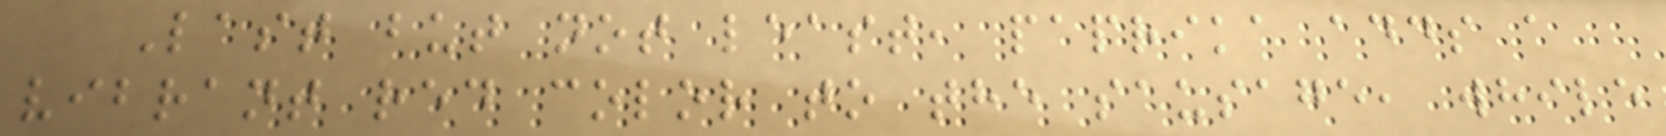Last but not least, paprika adds a
vibrant red color to the sausage, while
